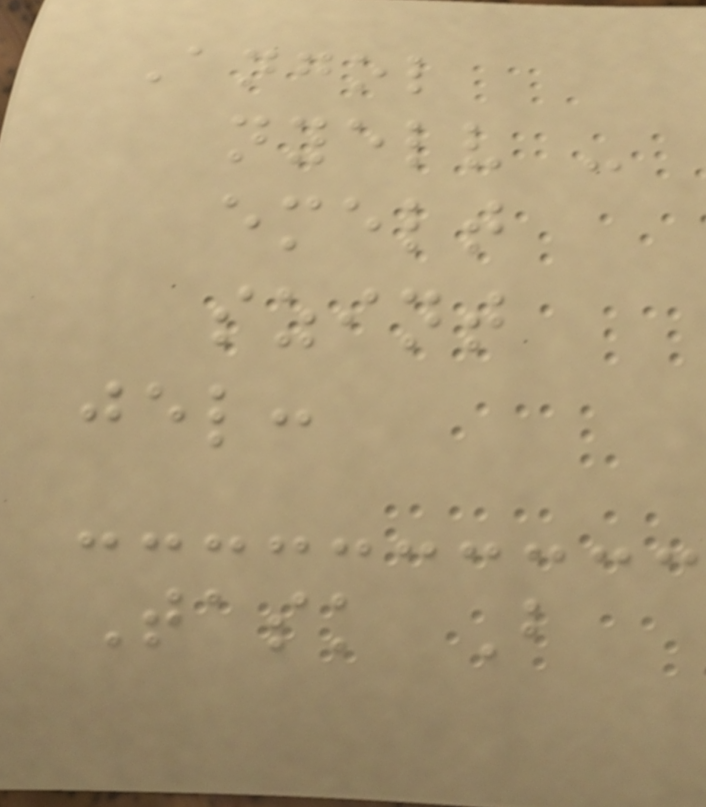Angol
nyelv -
emelt
szint
jel:
Task B
